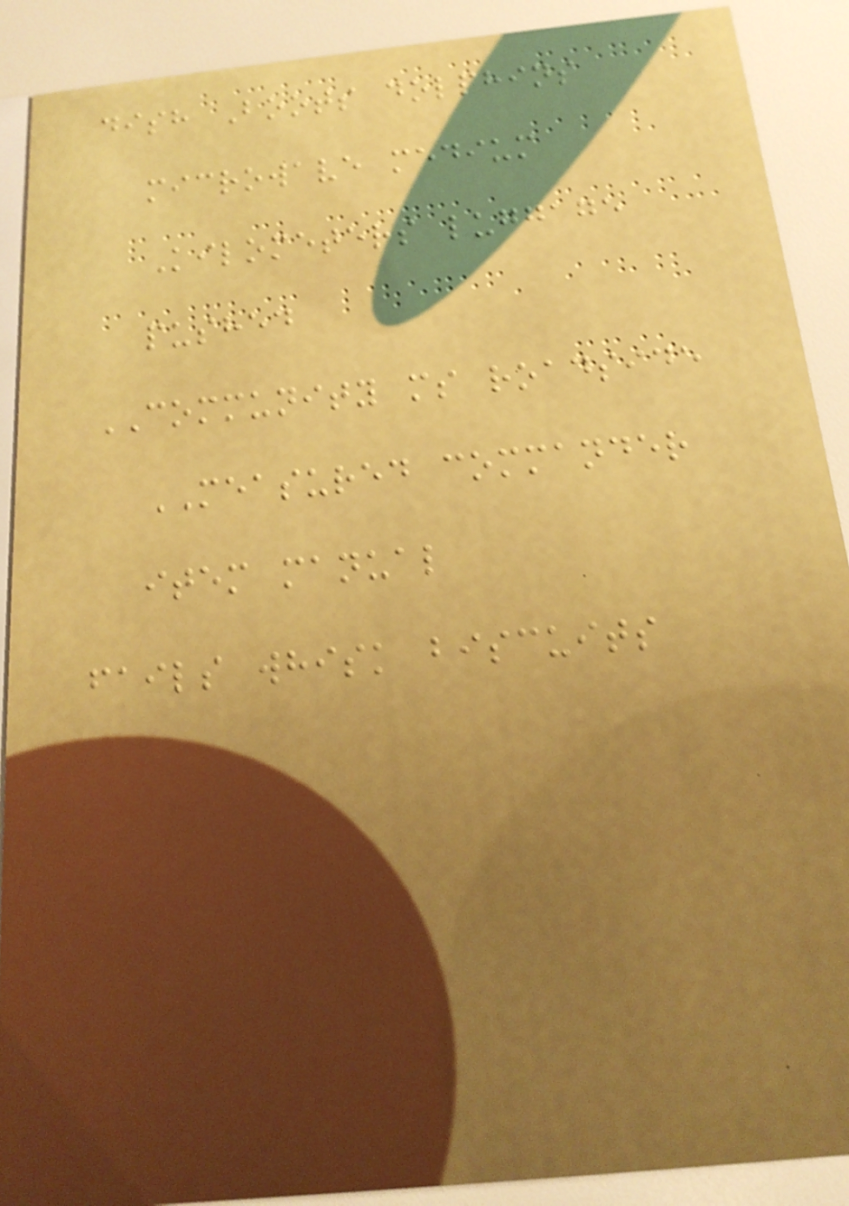dish Boots dolphins
microwave medium
Kilometers luggage
pushed
COMMUNITY ms roadside
MEASURED commander
item manual
fails whisk biscuits
